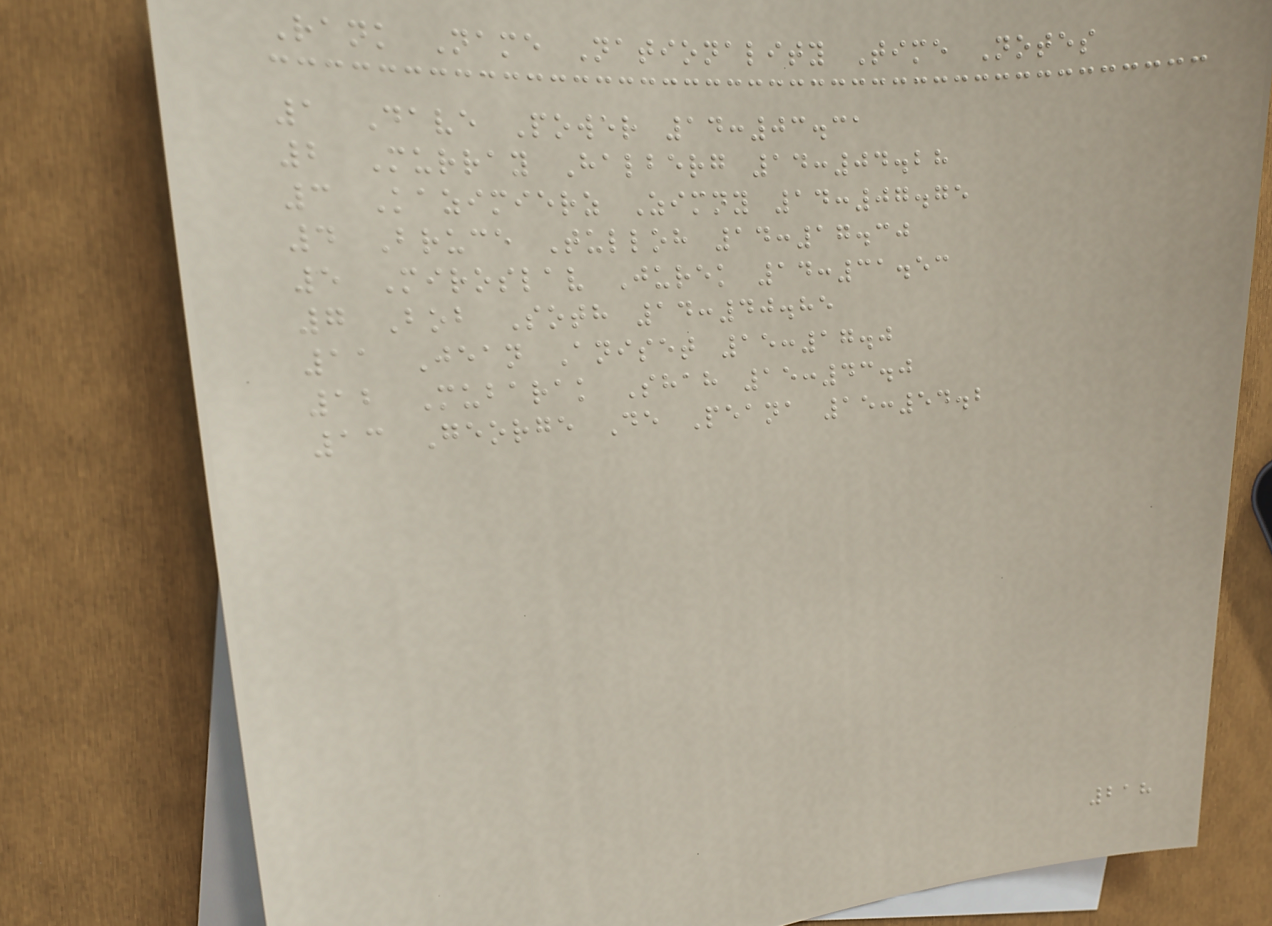Rank Name Nationality Time Notes
1 Dave Power 14:03.31
2 Murray Halberg 14:04.28
3 Kazimierz Zimny 14:07.75
4 Bruce Tulloh 14:17.30
5 Miroslav Jurek 14:31.53
7 Bob Soth 14:40.85
11 Jean Aniset 15:17.0
12 Mubarak Shah 15:43.0
13 George De Peana 15:54.2
218
